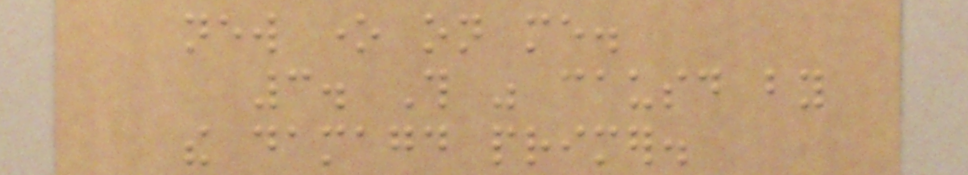new one on me.
3. This was causd by
the damagd primer.
